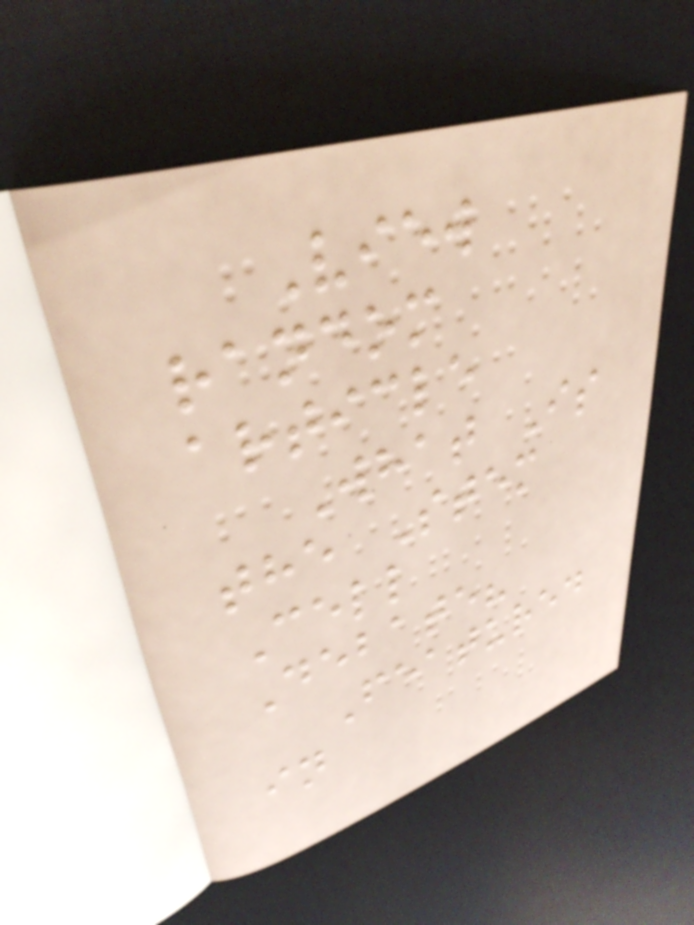View
random
article
What Is
the Stem
Cell
Debate?
Featured
in
